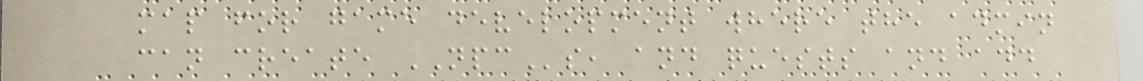map for game development where the admin
can create NPCs, and quests and add
